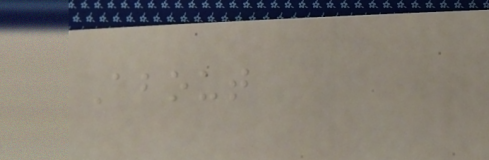About
